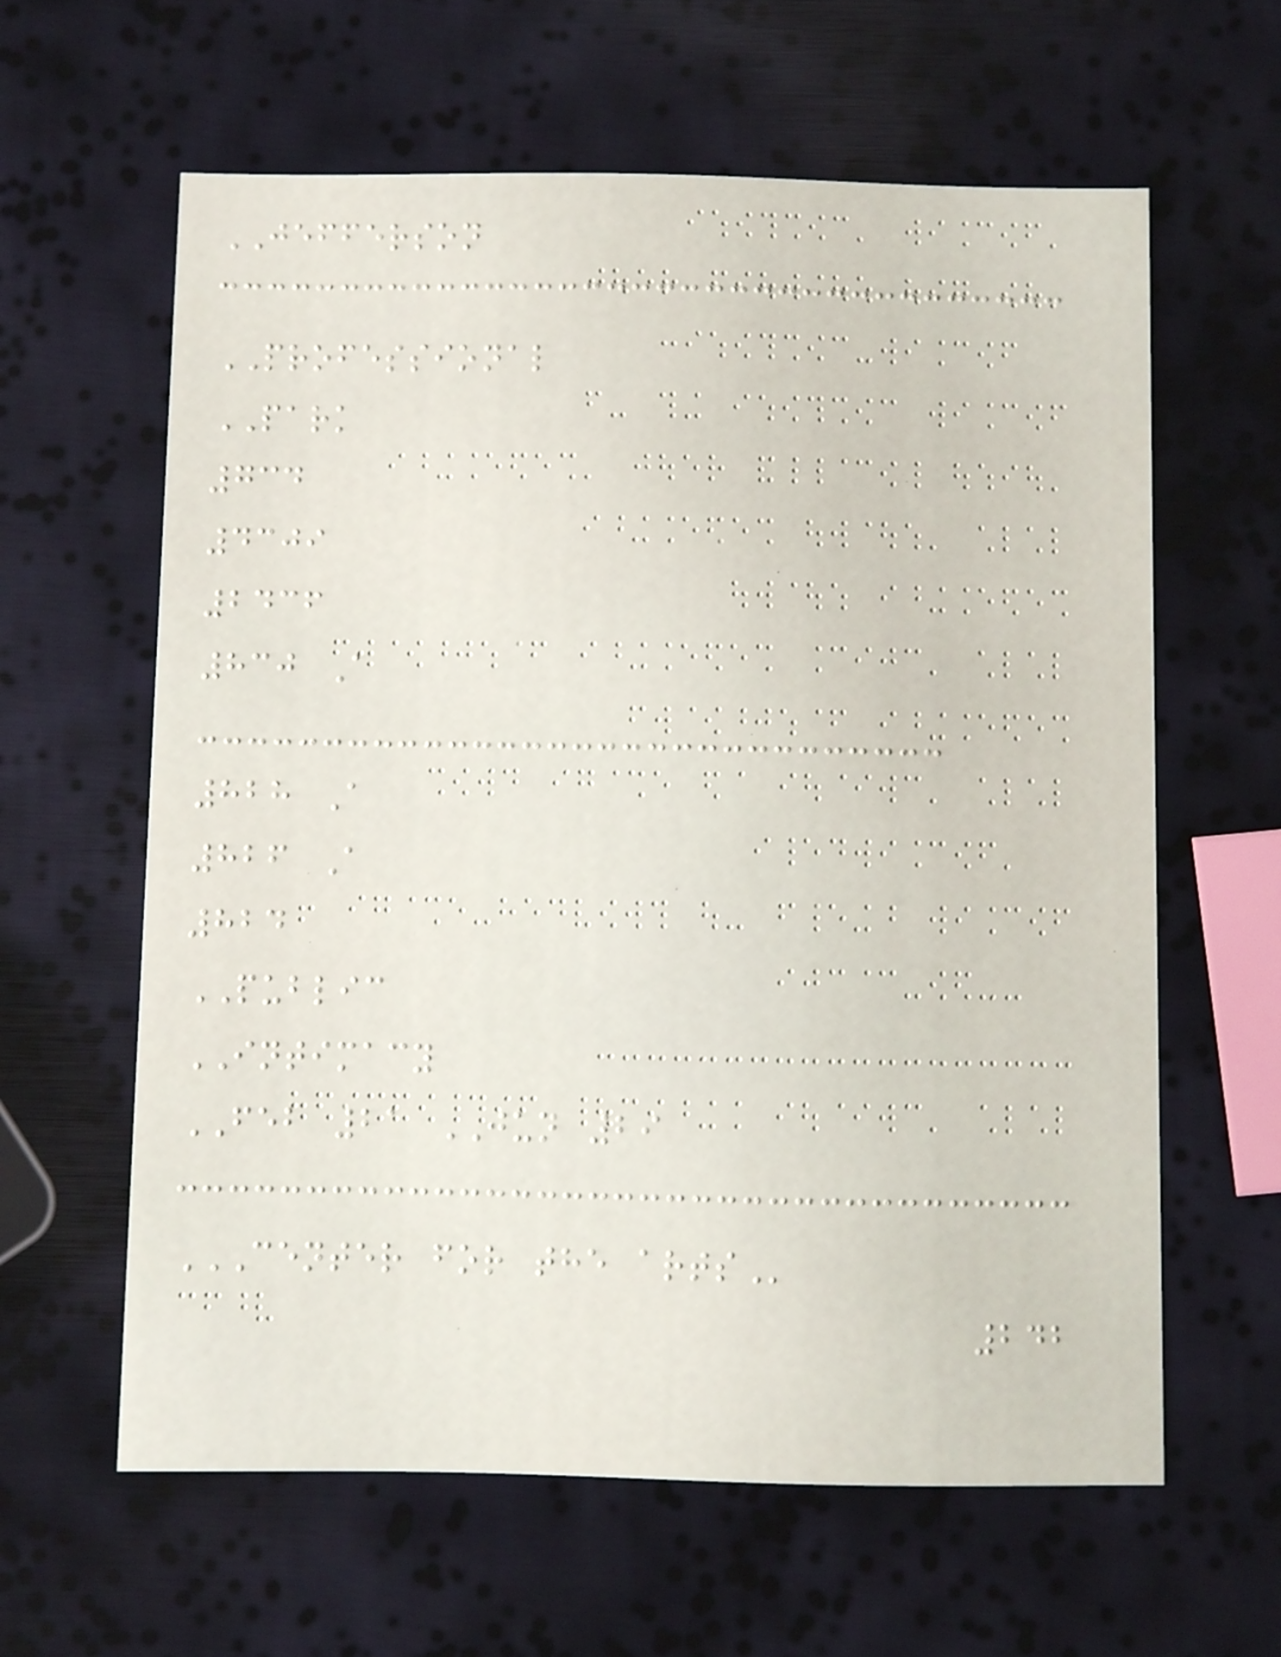JEFFERSON
PROFESSIONAL
PARK
734
4309
2436
830 A
828 A
826 A
824
PUBLIC
INTIMACY
FEB 21 JUN 29
CENTER FOR THE ARTS
242
